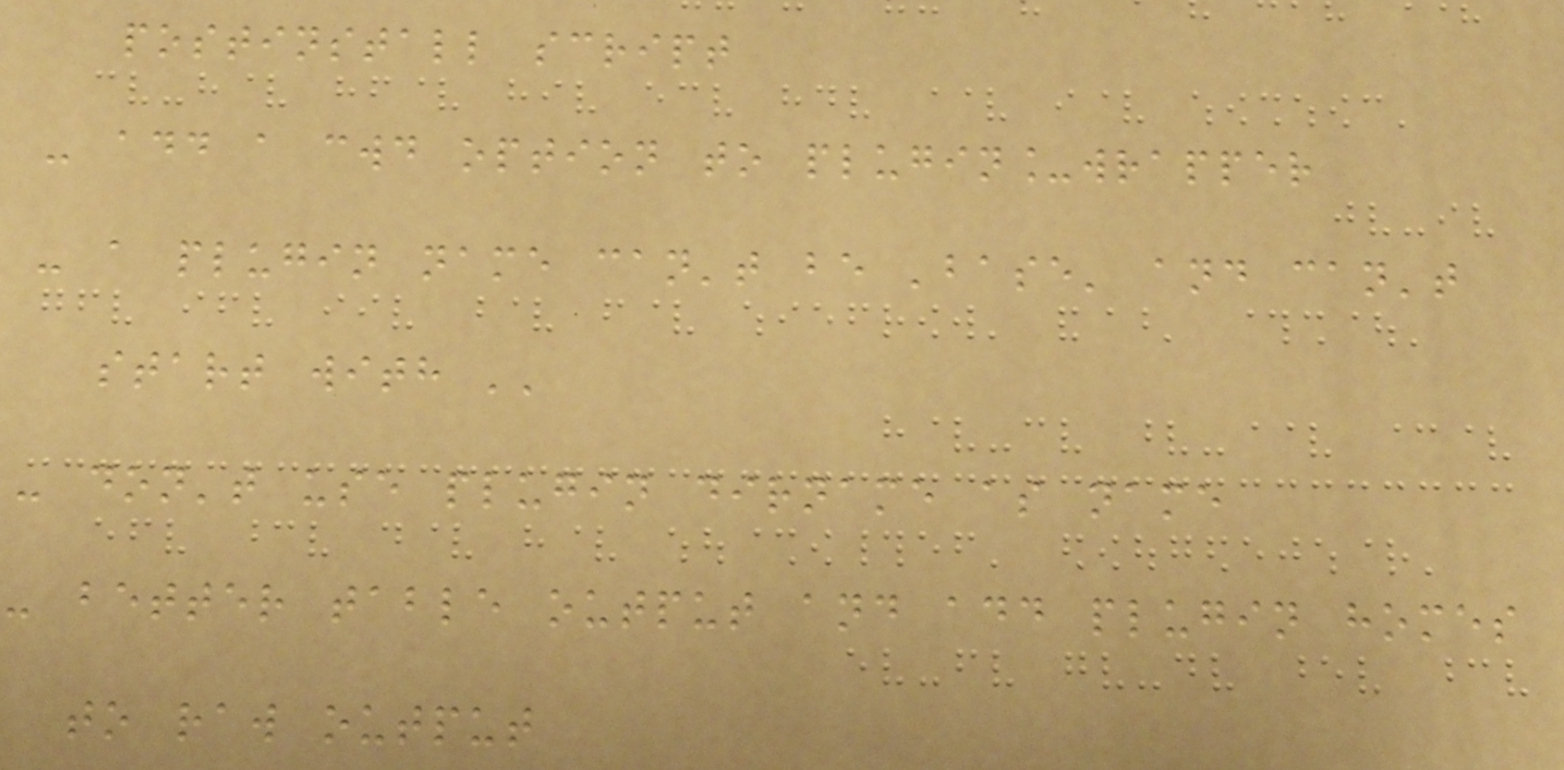postinstall script
- add a cwd option to plugin_wrapper
- a plugin name can't be 'base' and can't
start with ''
- don't use plugin dirname as name
- better table output and add plugin homes
to raw output
